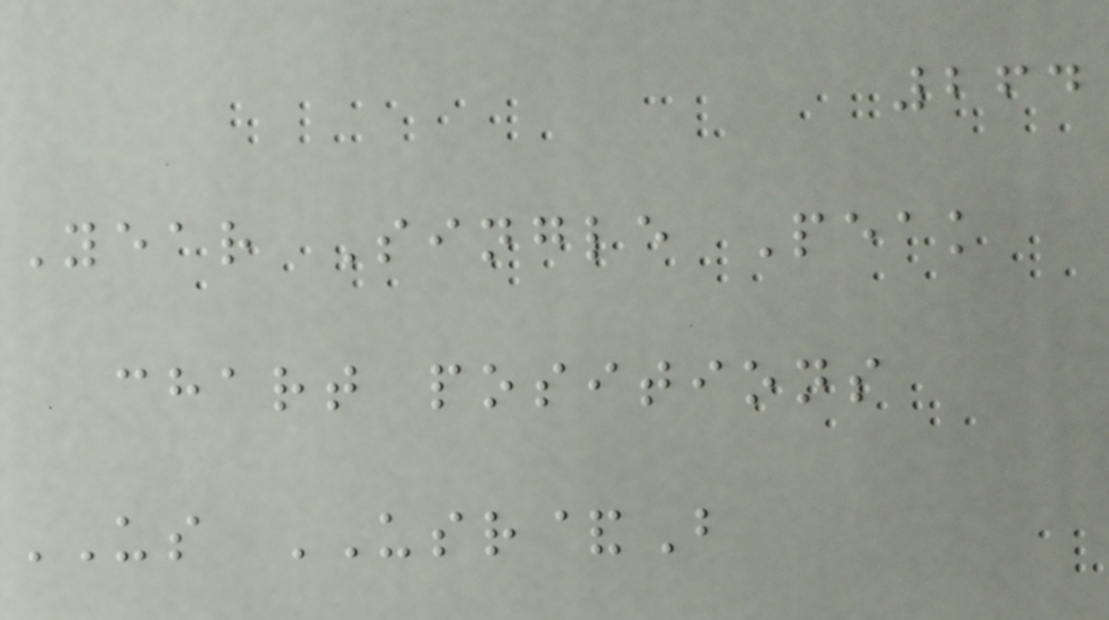264
Year Single Peak
chart positions
US USR&B
